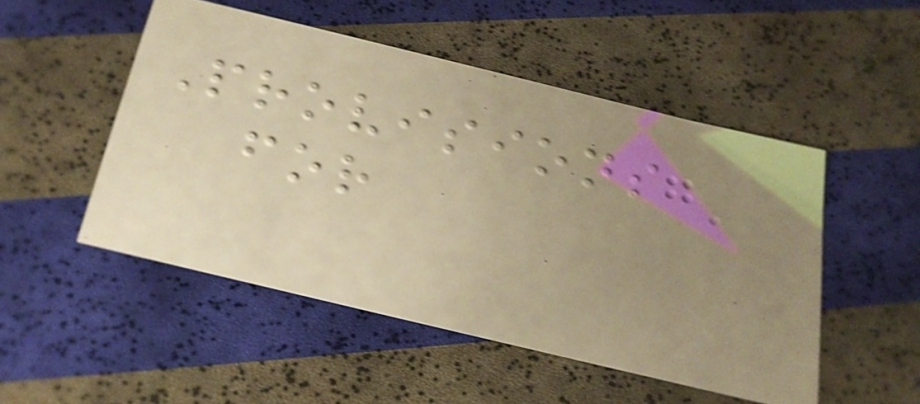Provisions
for
